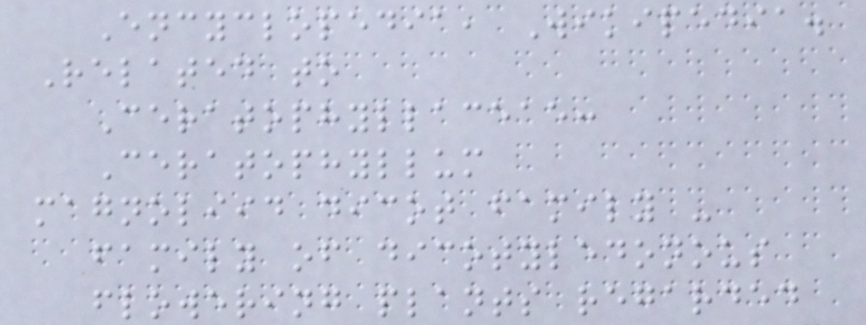Encyclopedia, Wikipedia.
Related to
Ceratophyllaceae:
Ceratophyllum
magnoliid dicot family -
family of dicotyledonous
flowering plants regarded
